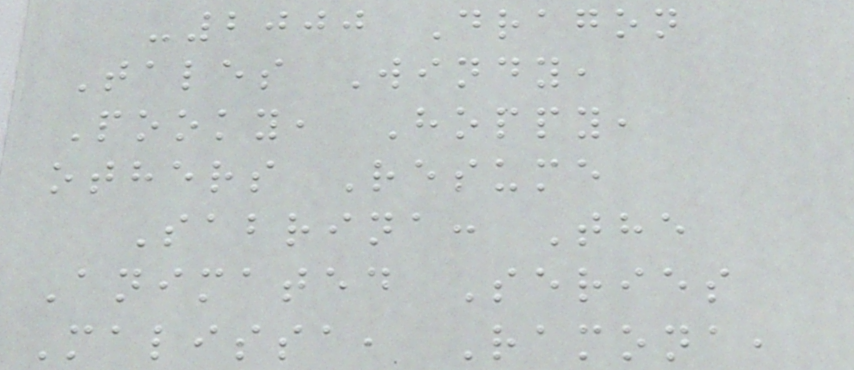-2000 Dragon
Tales Windy,
Pooky, Hoppy,
others Resume
Sabrina: The
Animated Series
Malissa, Ramona,
